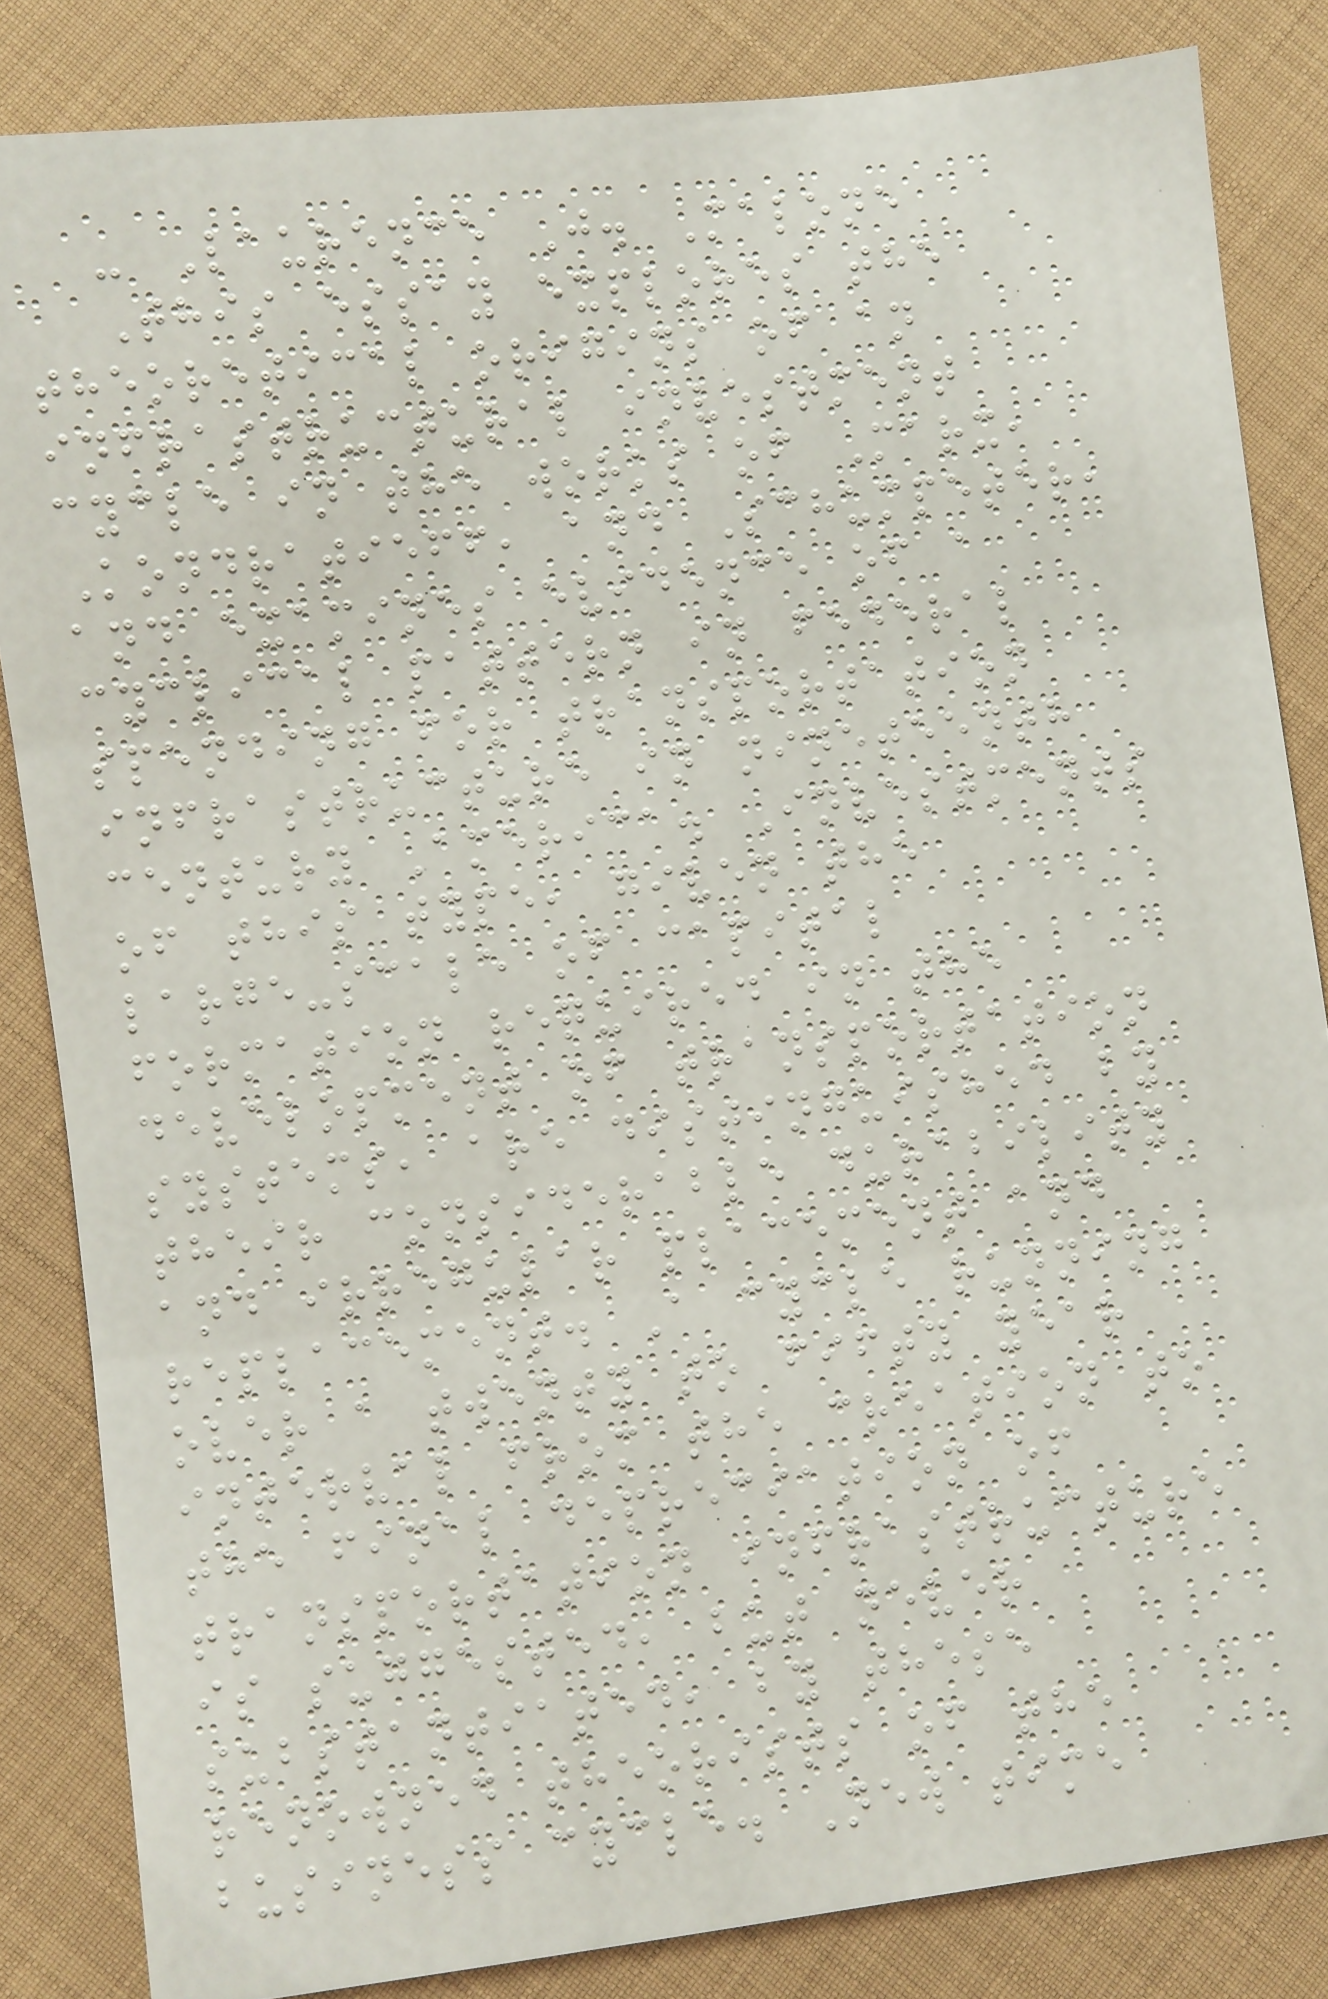- Laurence J. Malone
This essay explores the
theoretical origins of an
infrastructural investment
cycle in the works of Marx,
Kondratieff, and Schumpeter,
and examines evidence of a
cyclical pattern in federal
spending for transportation
infrastructure in nineteenth
century America. Investments
of this type, given the
large-scale of capital
formation required in the
development of transportation
systems, are distinguished by
their considerable durability
and irregular placement and
replacement. A cycle running
over a twenty to fifty year
interval from the creation to
the final depreciation of
transportation infrastructure
is suggested, but never
substantiated, by these
renowned theorists of the
business cycle. New time
